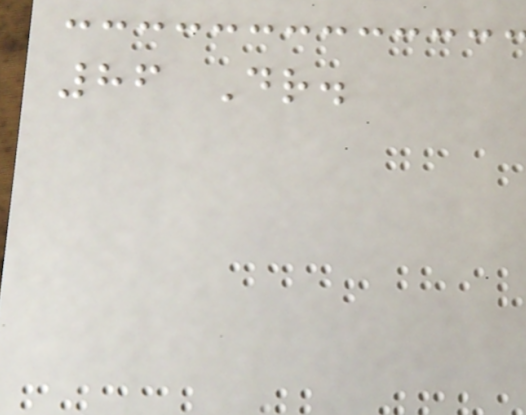86 Dr.
